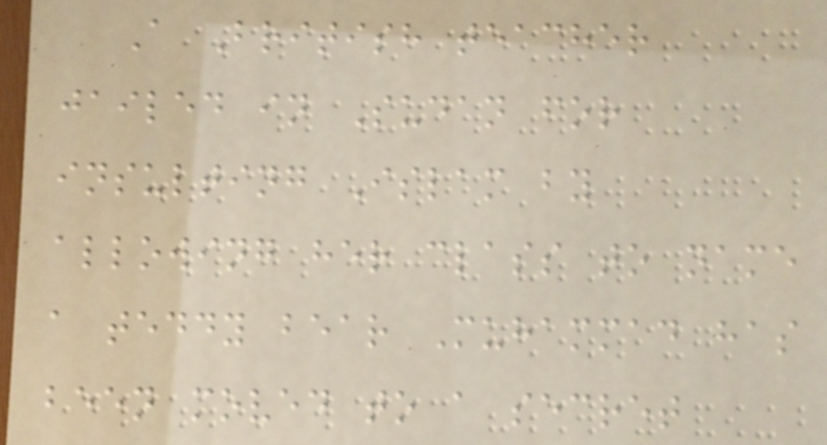A British teacher
jailed in Sudan for
insulting Islam by
allowing her class to name
a teddy bear Muhammad has
been moved to a secret
